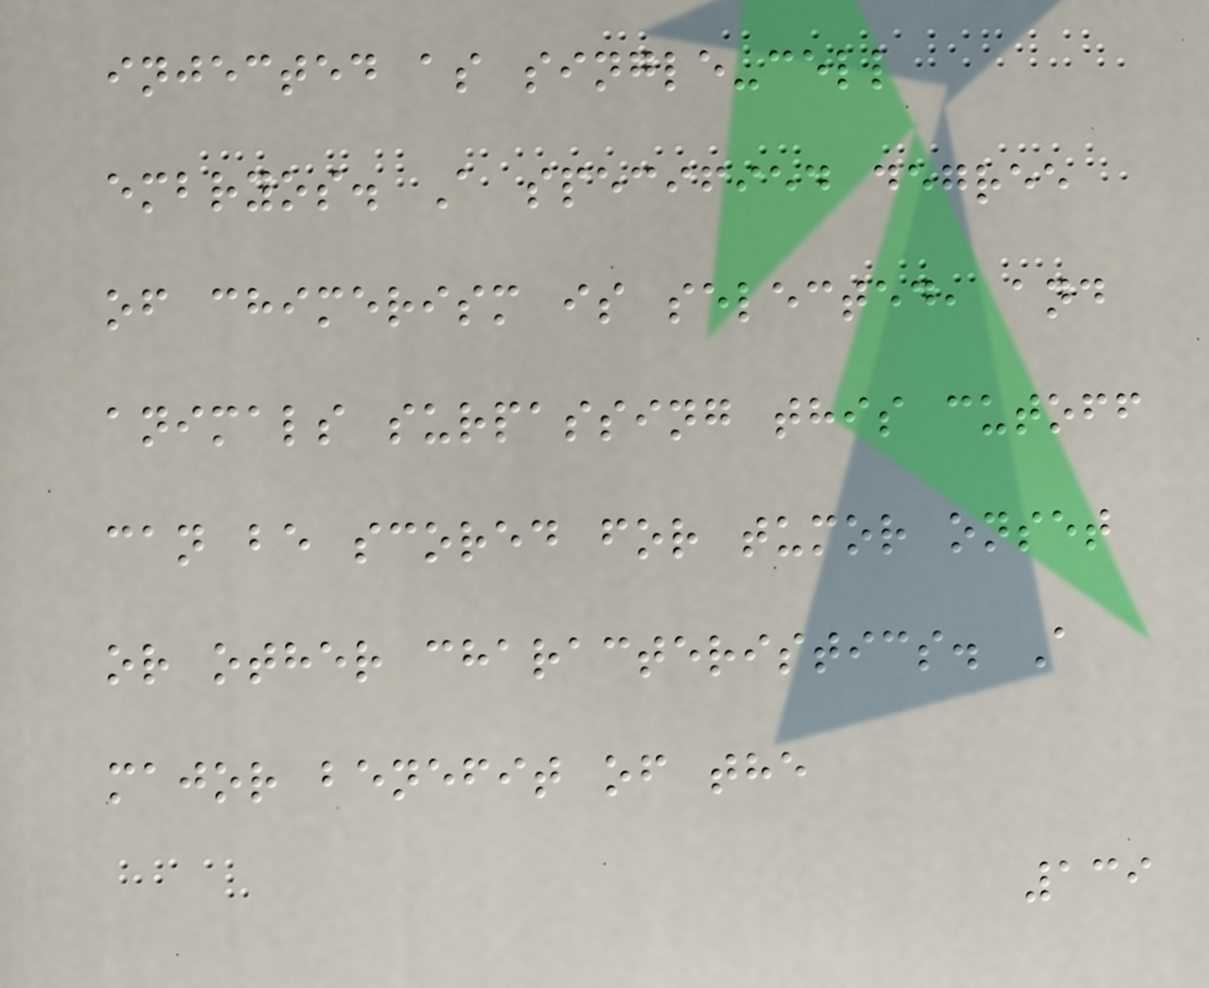injected as single-cell
embryos. A specified degree
of chimerism is selected, and
animals surpassing this cutoff
can be scored for tumor onset
or other characteristics. A
major benefit of the
139
